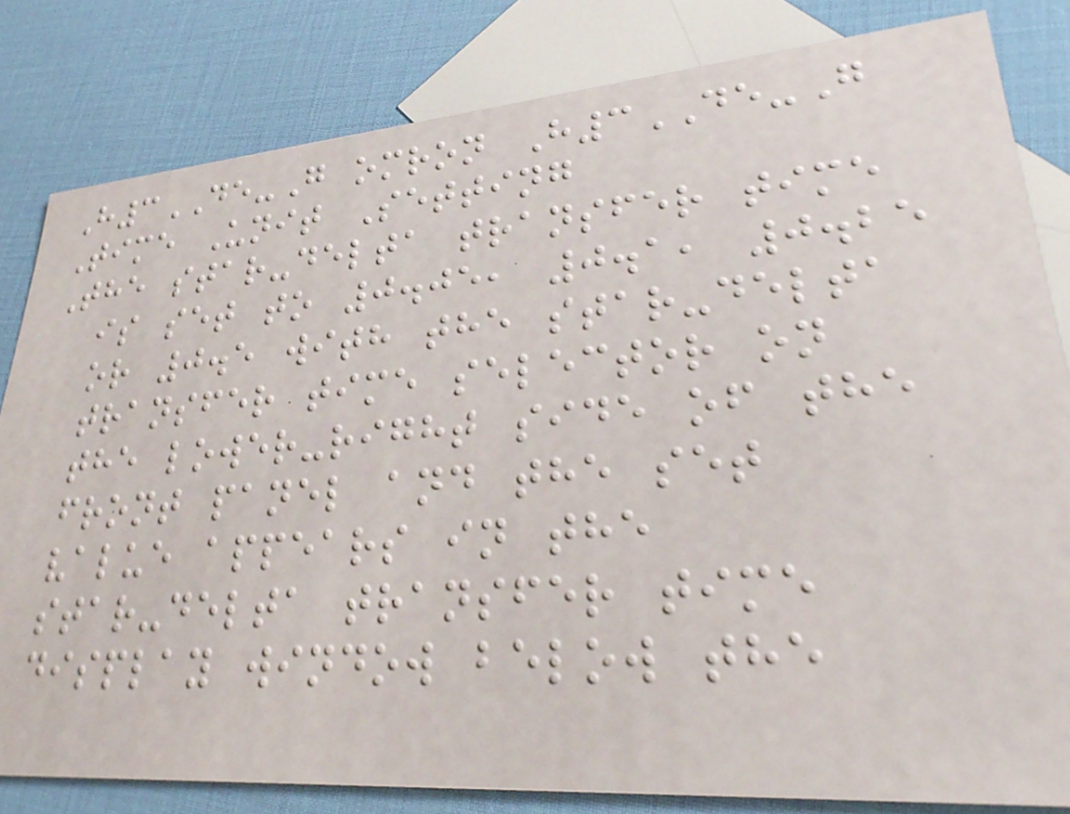H3DE-G omron H3DE-G
Time Unit Setting
The star-delta transfer time
is set to 0.05, 0.1, 0.25
or 0.5 with the star-delta
transfer time selector on
the lower-right side of the
front panel and the set
value appears in the
star-delta transfer time
display window below the
